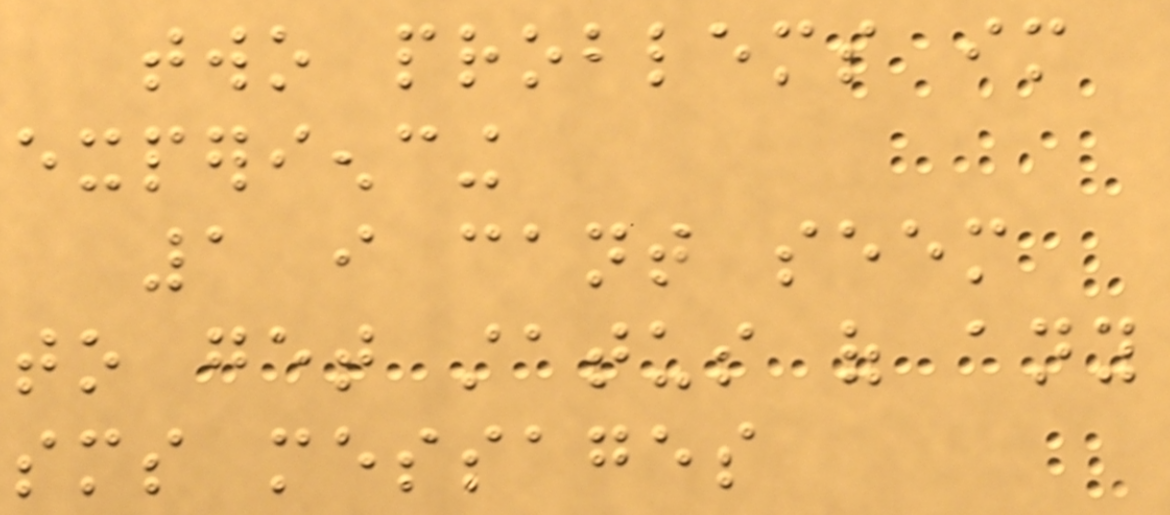two problems im
experiencing
1 i cant seem
to get status of any
sms messages
